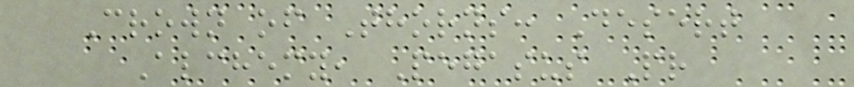Crown of Thorns: Desert
Alchemy, Pegasus Pr
